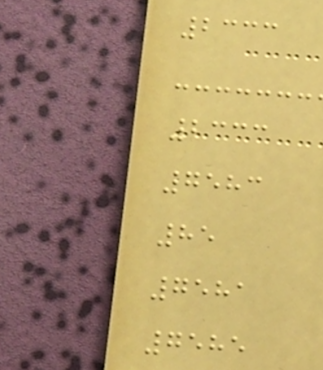2333
2333
7583
85
7581
7585
